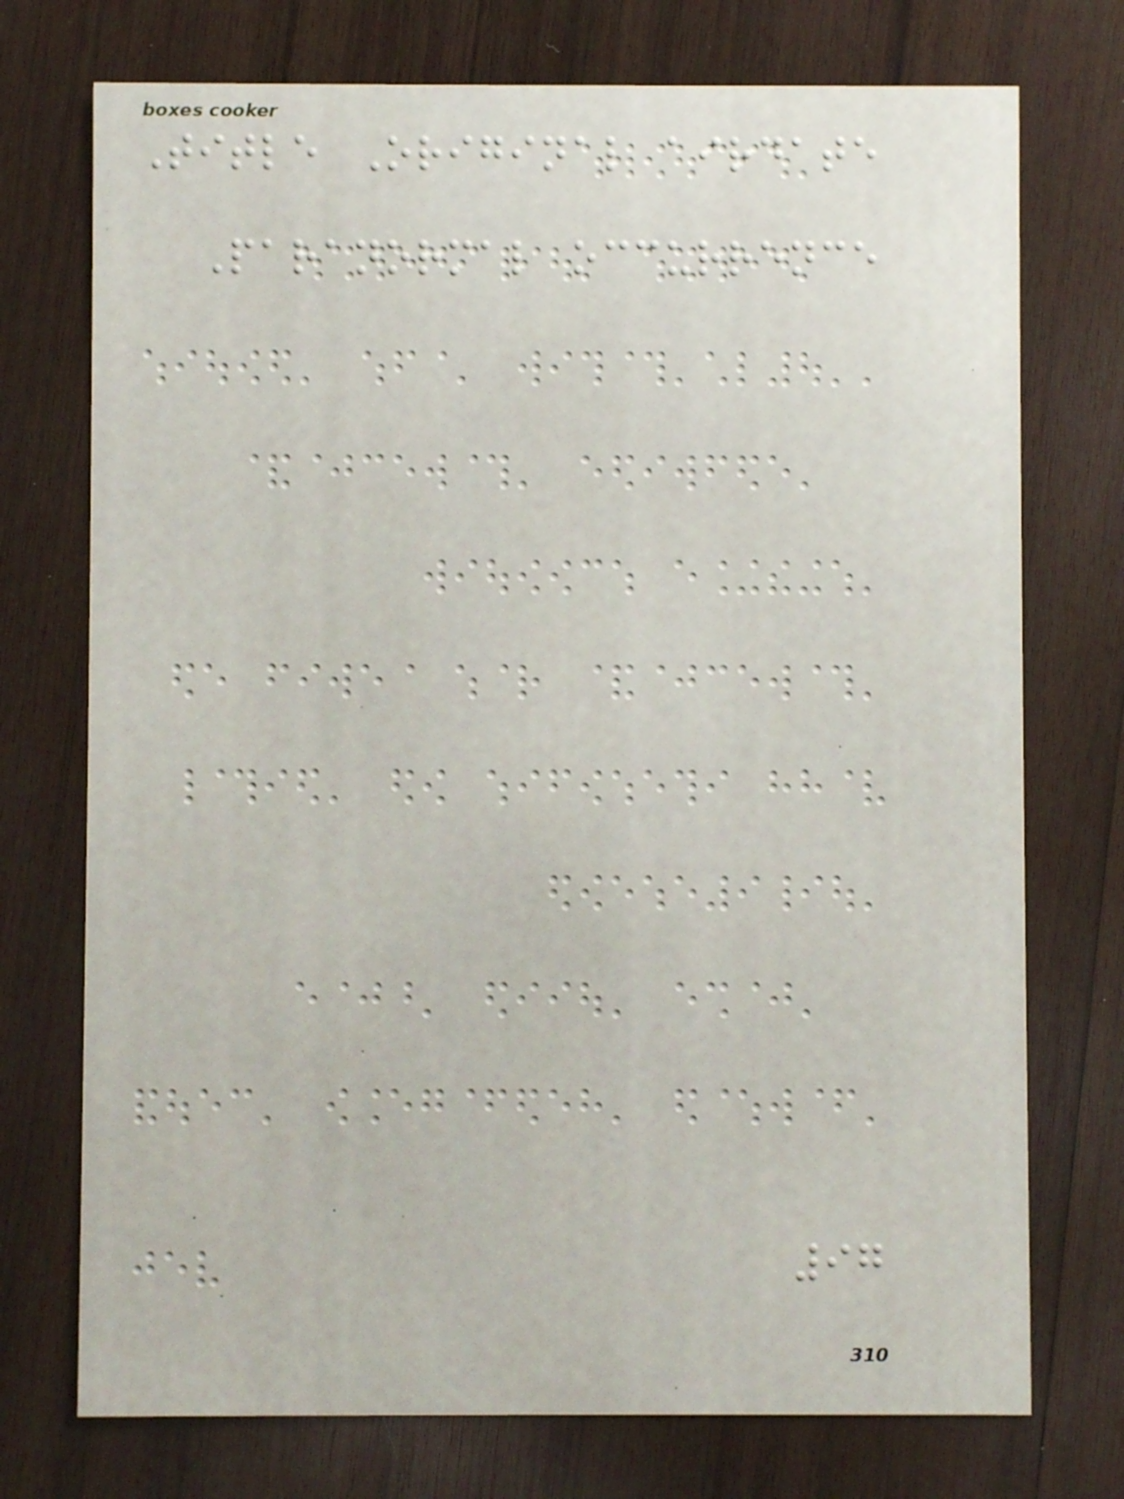Title Original airdate
Paranormal occurrence
97
